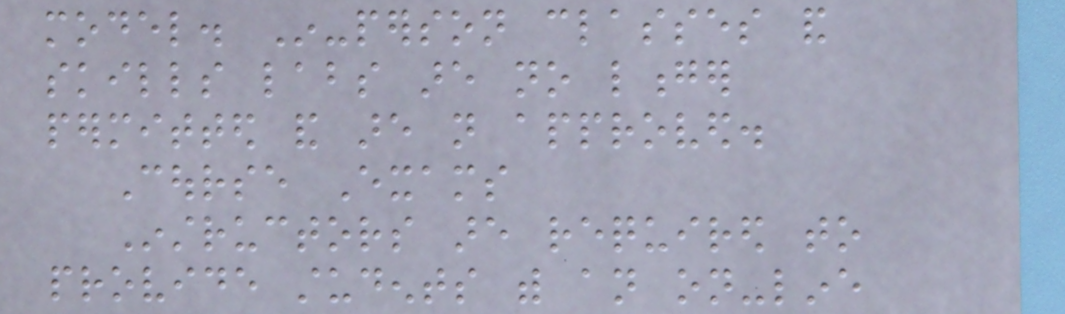model. In-person classes and
skills labs are no longer
permitted and are not approved.
Course Exams
Instructors are required to
provide students with an on-line
